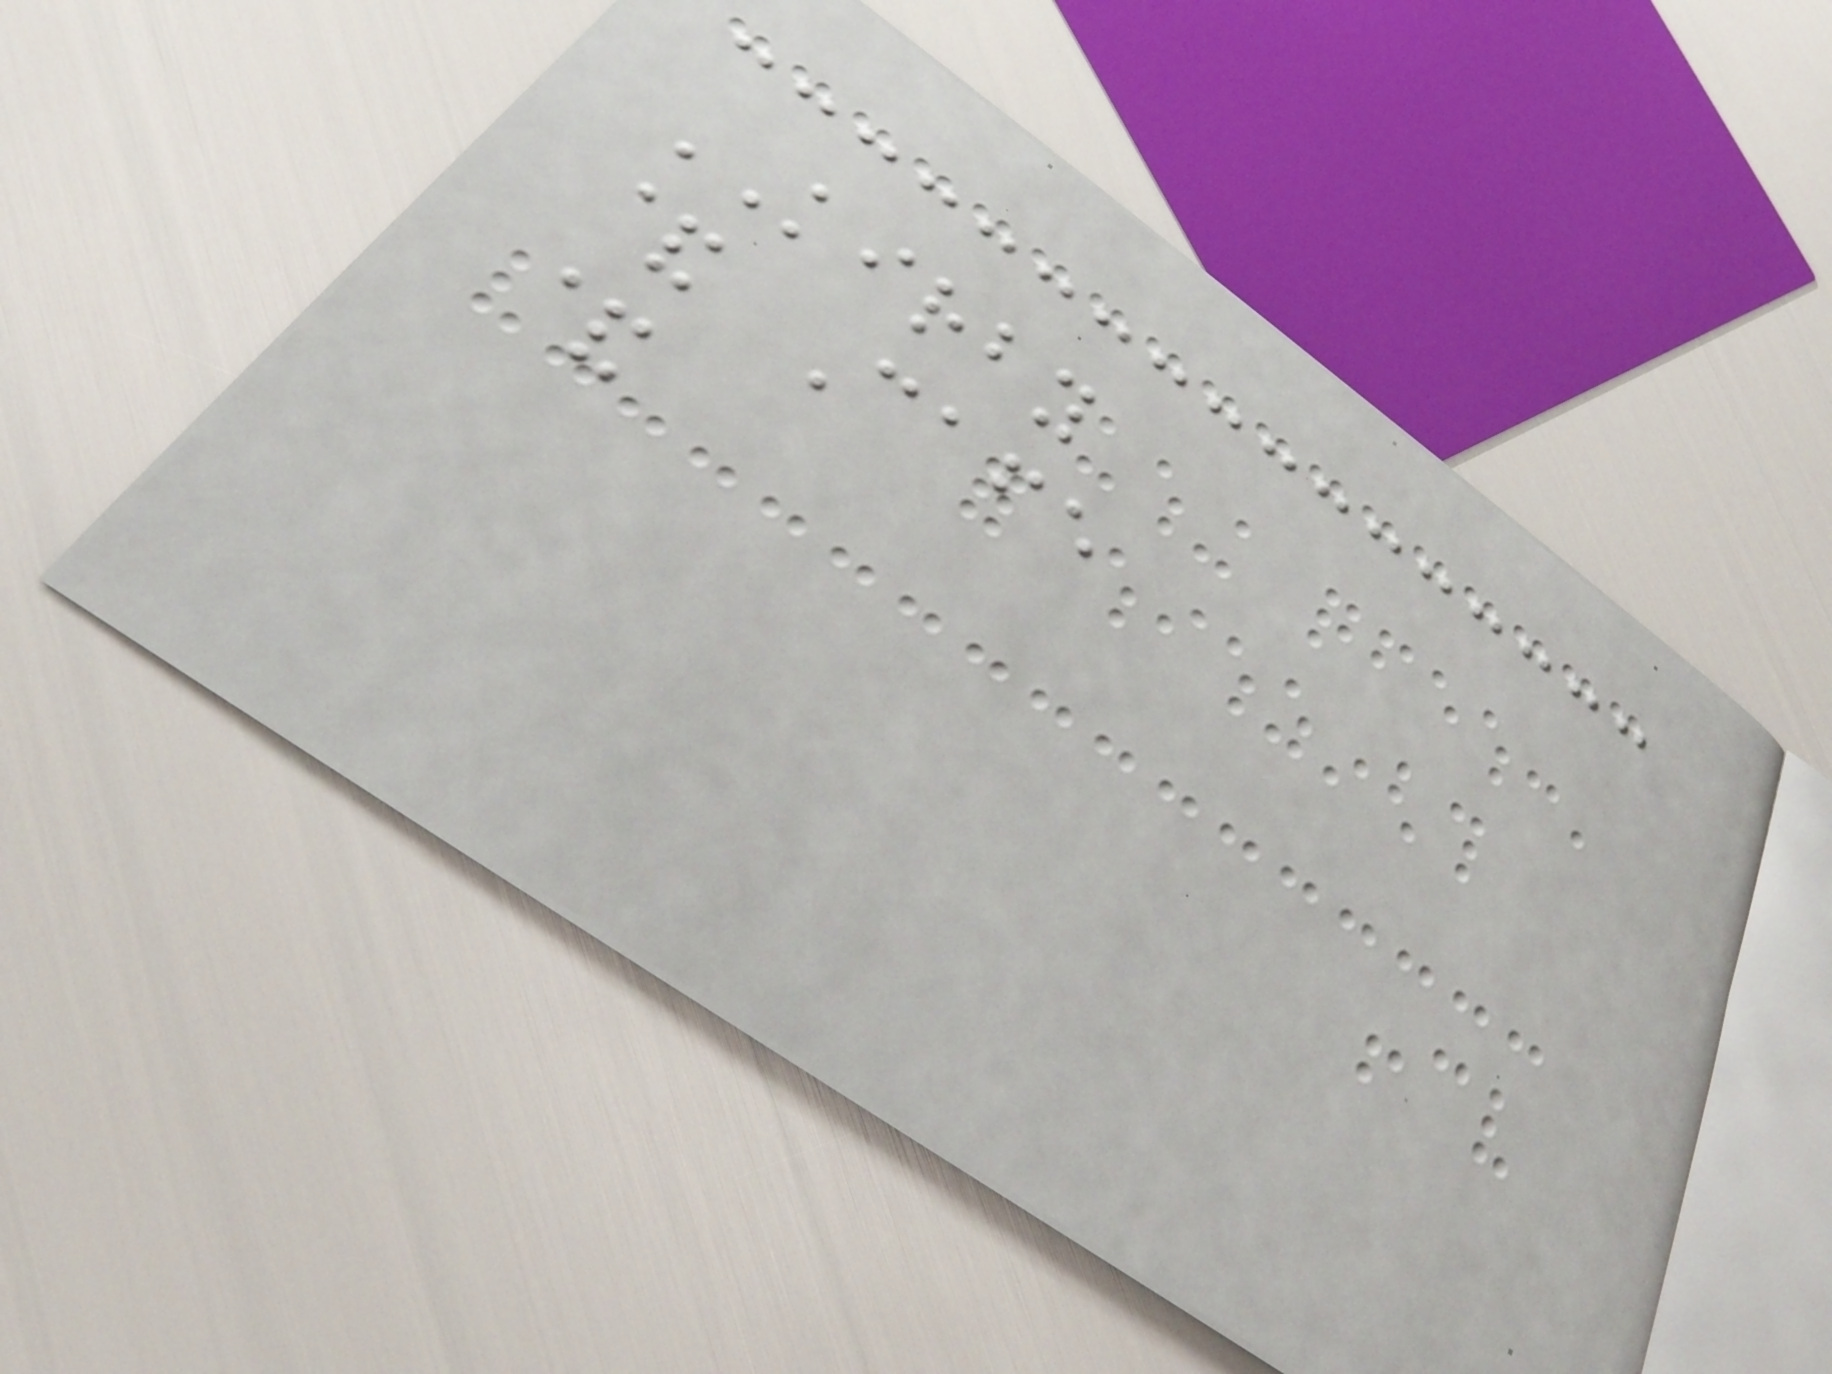KIRBY
& Cafe
&
